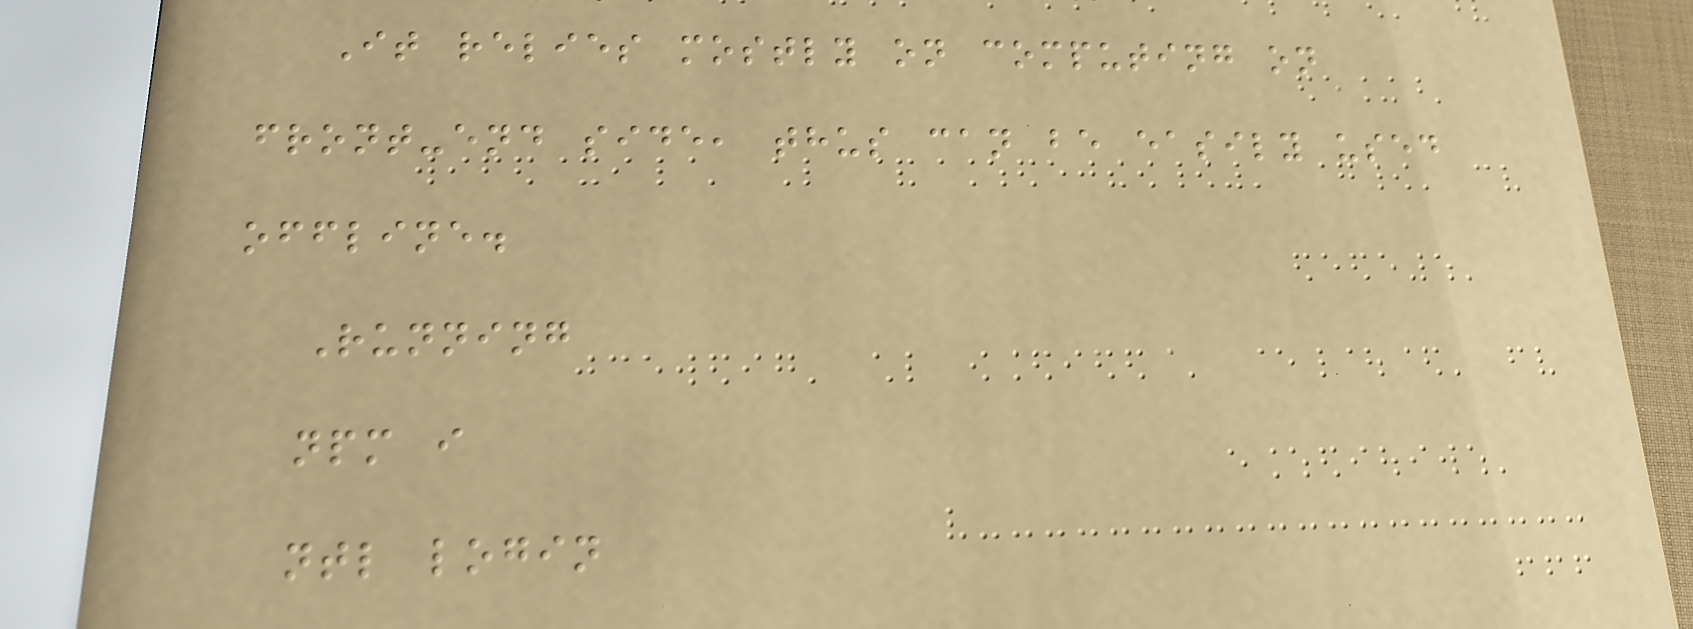It relies mostly on computing on
front-end side, thus can be easily used
offline.
Running
npm i
ntl login
